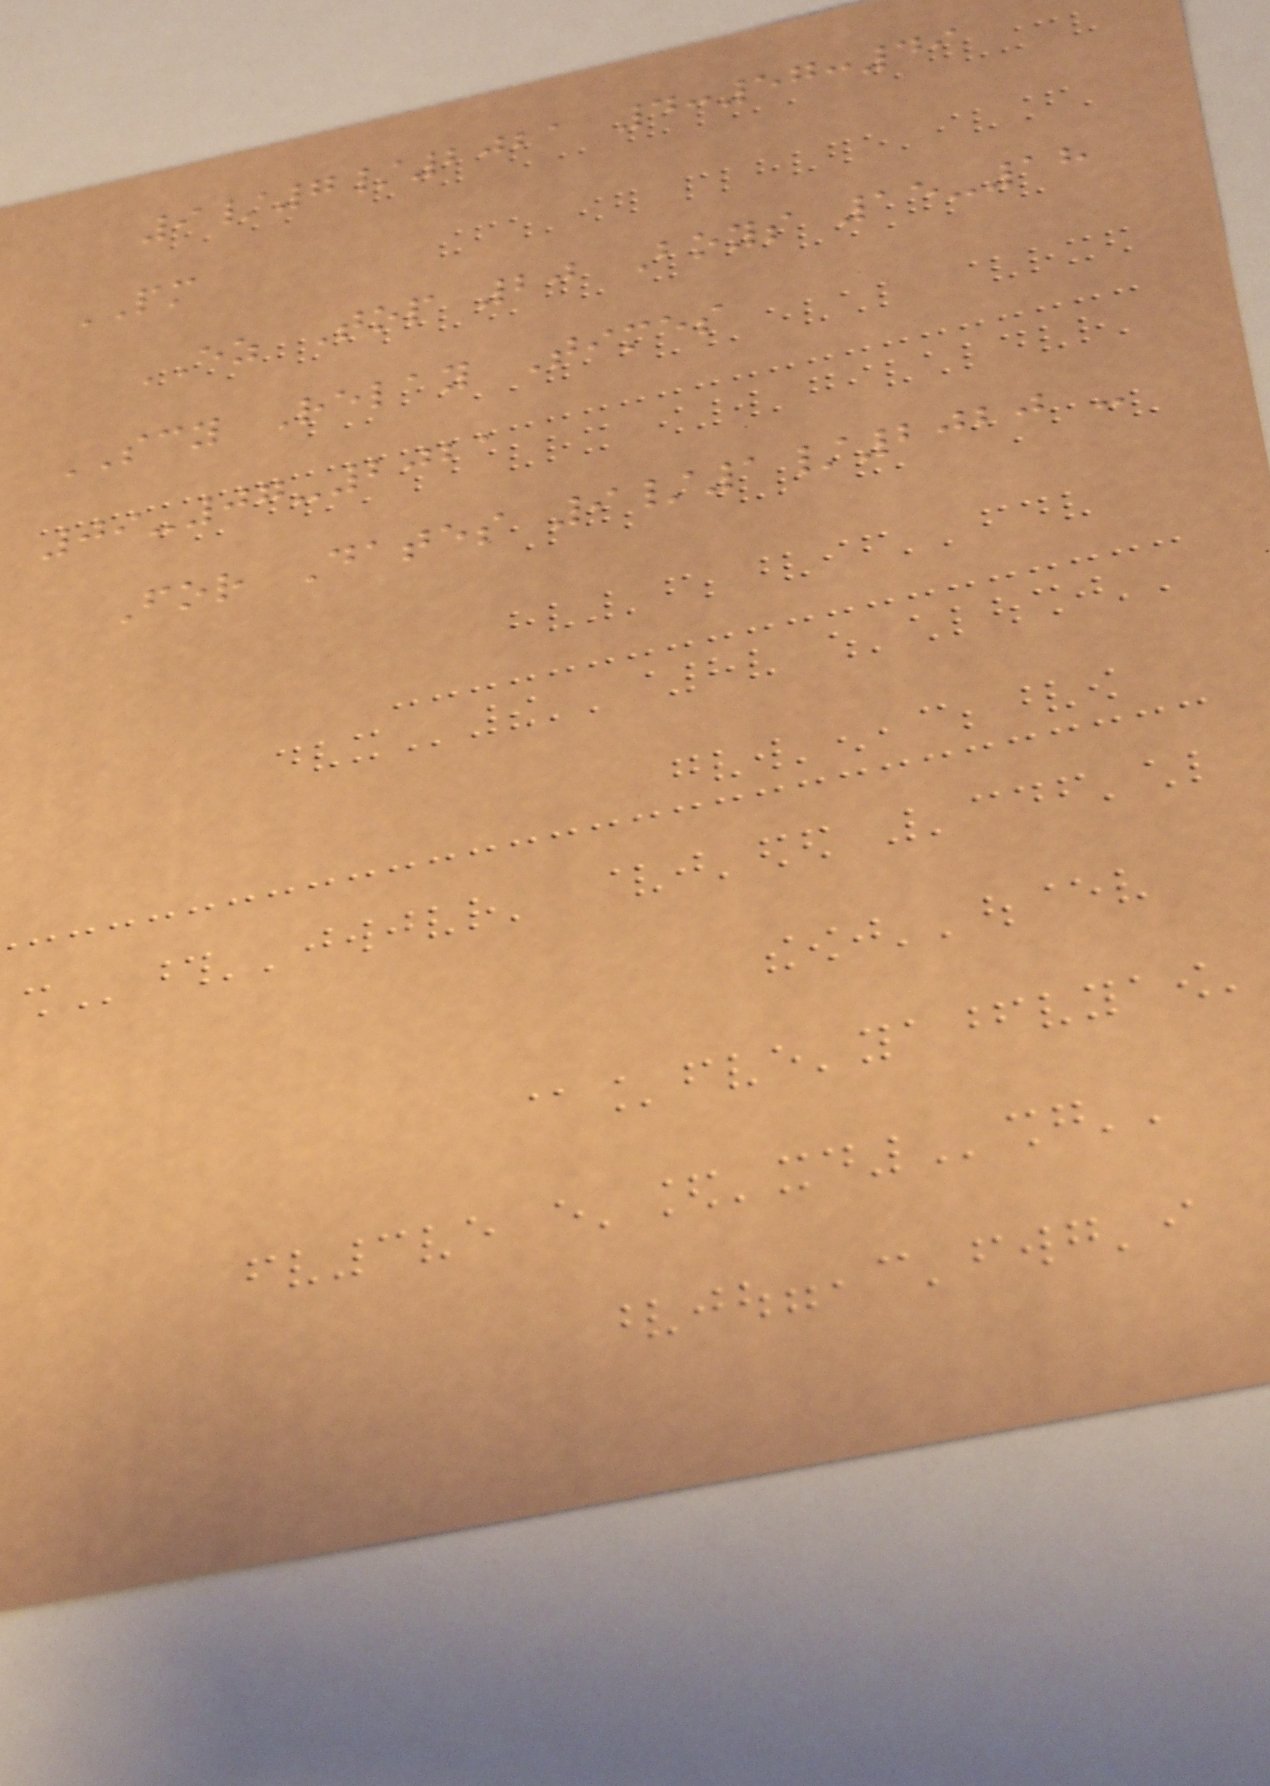9/7/2021 4:57:49
PM
EZ Top 20 Boys 15-18
SCY Relay Times
09-07-2021
For Dates 9/1/2020 -
